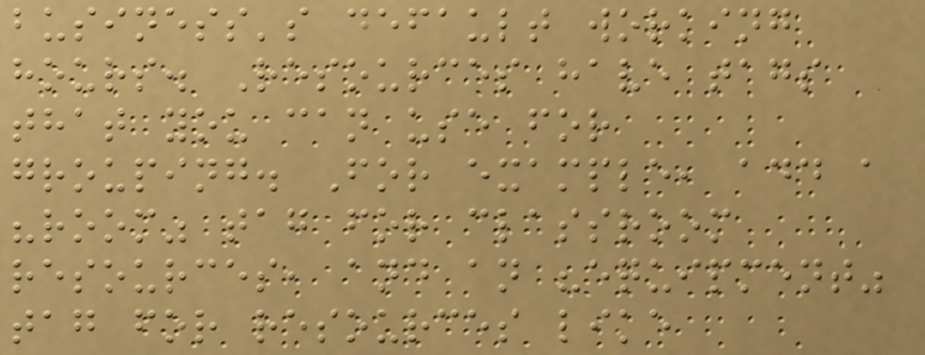business's default working
hours. Resources have tags
that you can use for
grouping. For example, add a
"room" tag for classroom
resources, and an "equipment"
tag for resources like
